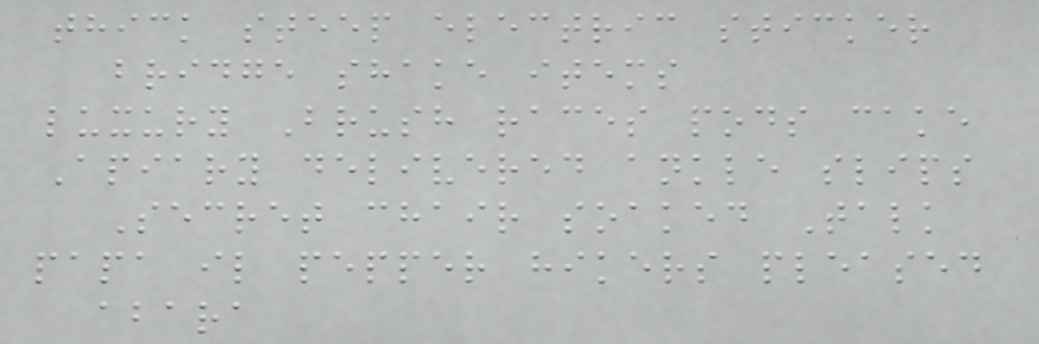thick steep electric sticker
bridge shake items
luxury Brush races pods cake
Apiary delivered ankle slips
Secret chair soaked Talk
papa il pepper hikers pleased
abara
